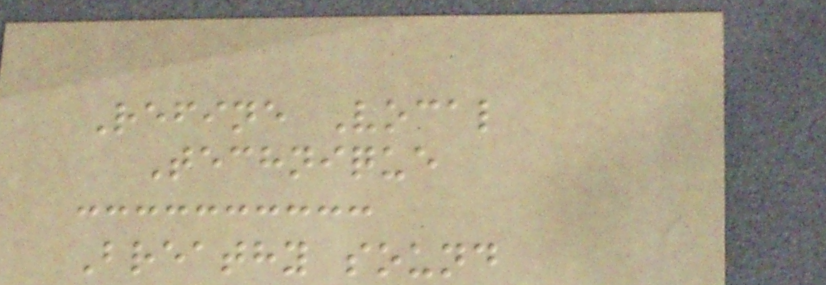Refine Vocal
Technique
Breathy sound
